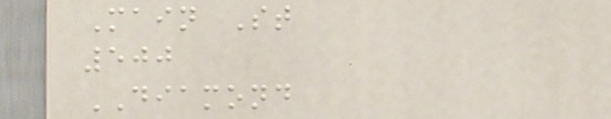Main St
500
DIAMOND
